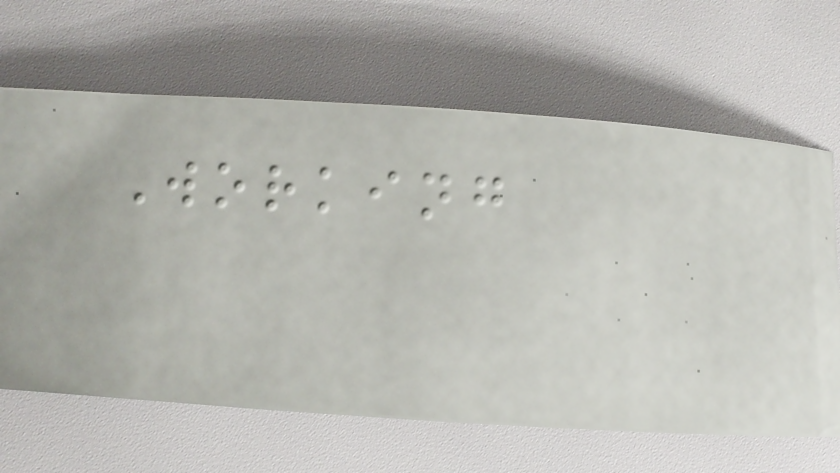Working
